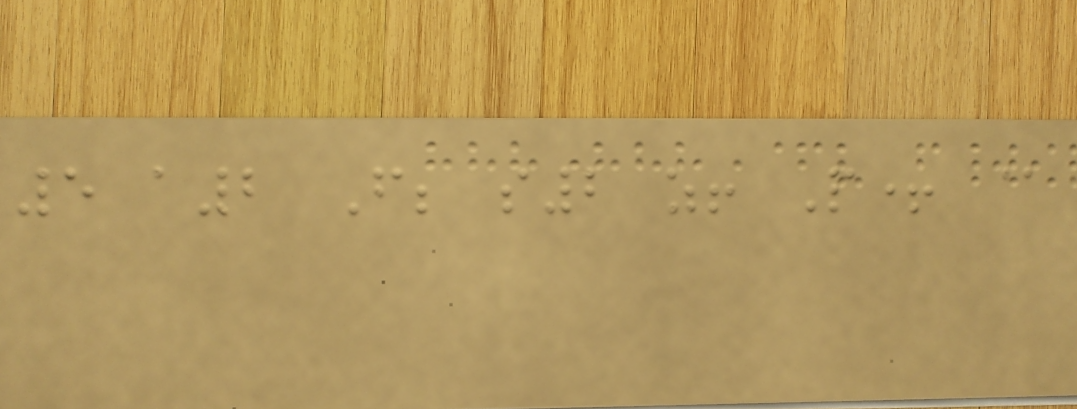5 a2 F; s2 z! P+ @
